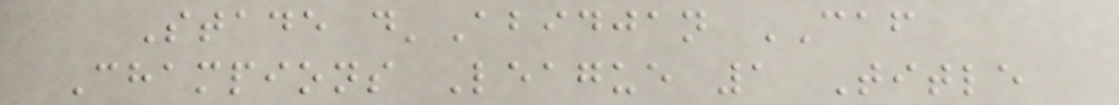Stade d'Abidjan CAF
Champions League 1 Title
